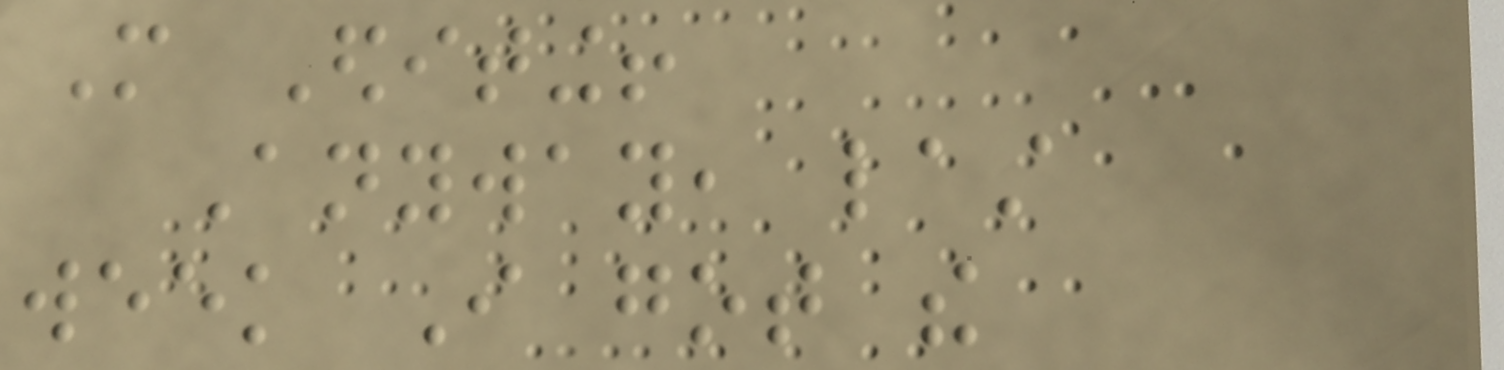More Editing!
Anyway, last
week I got the
